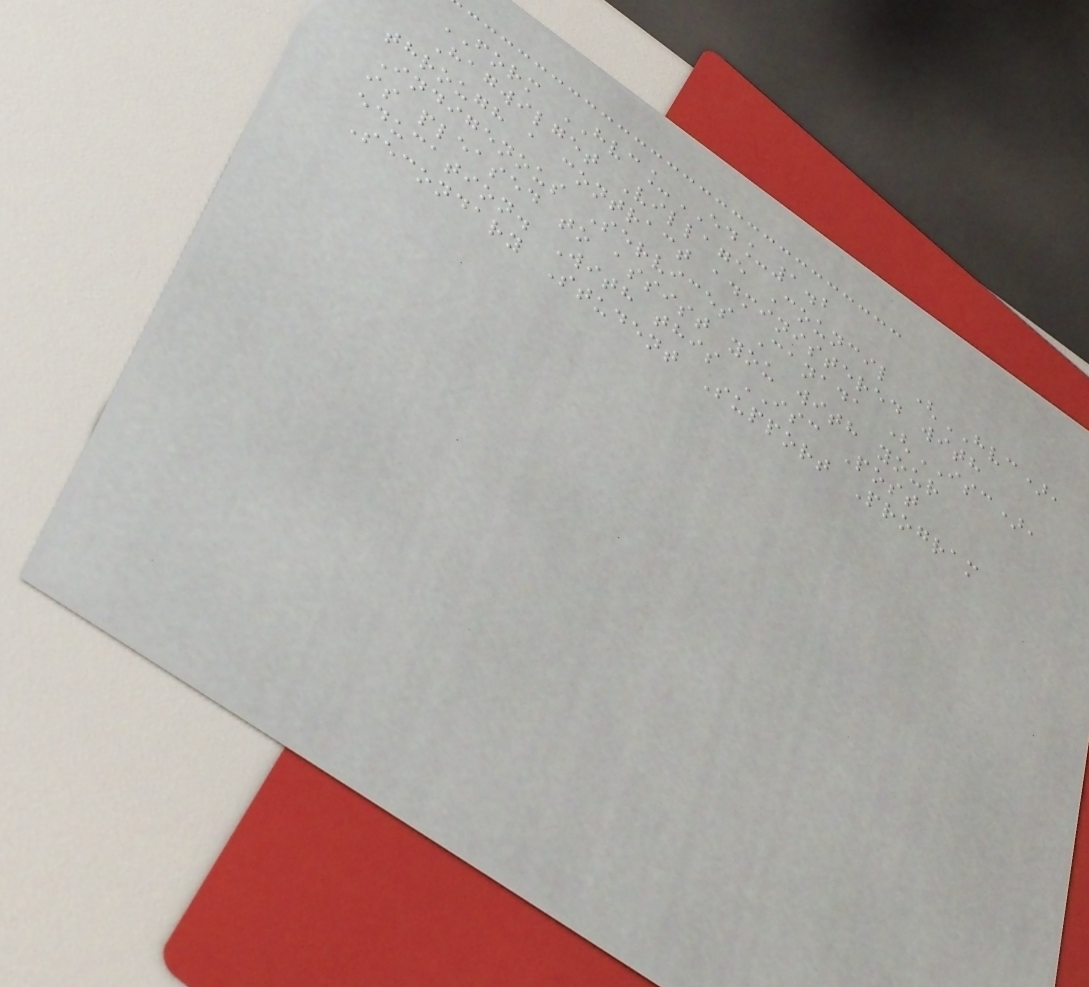FORM HVC_ED_1.2
Hagwilget Village Council (HVC),
through a contract administered with
Indigenous Services Canada (ISC),
is pleased to assist you with your
education. With this ISC Post
Secondary Student Support Program
